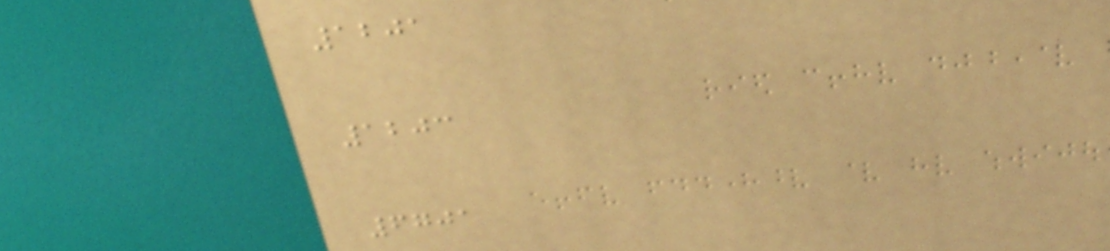1201
1203
6701
